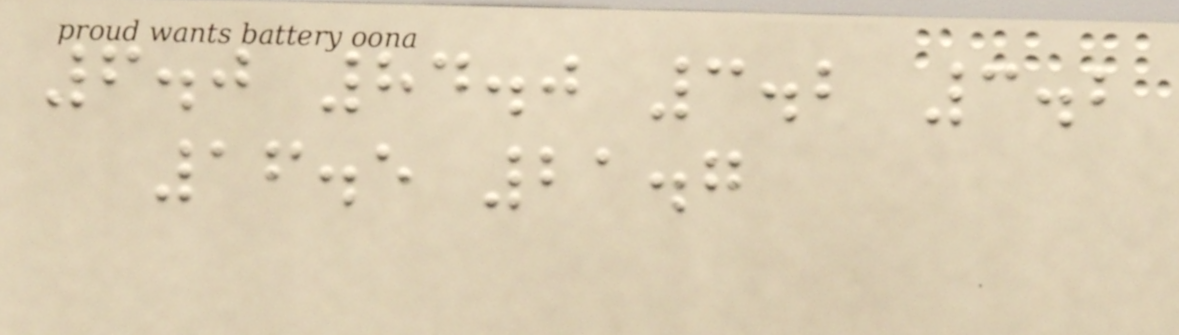6.0 84.0 3.2 3.2
16.5 21.7
